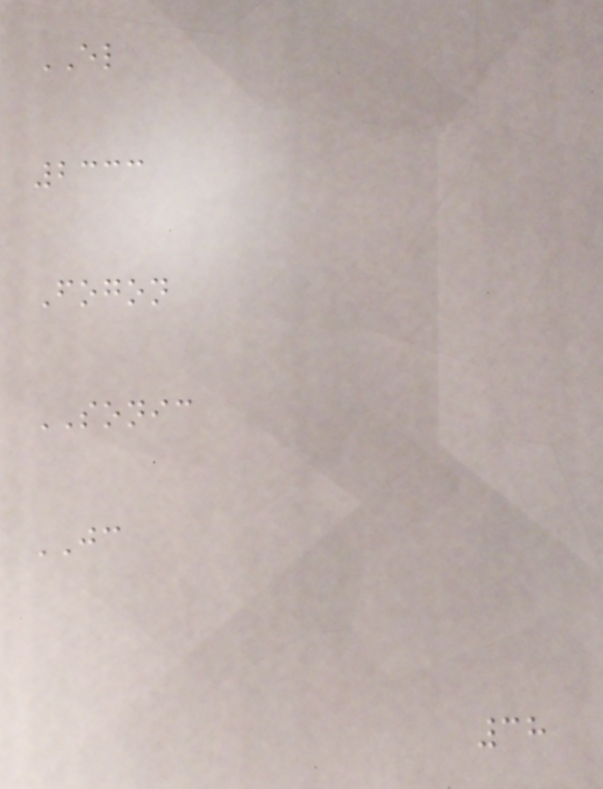EL
2333
Fogon
SONIC
JC
38
